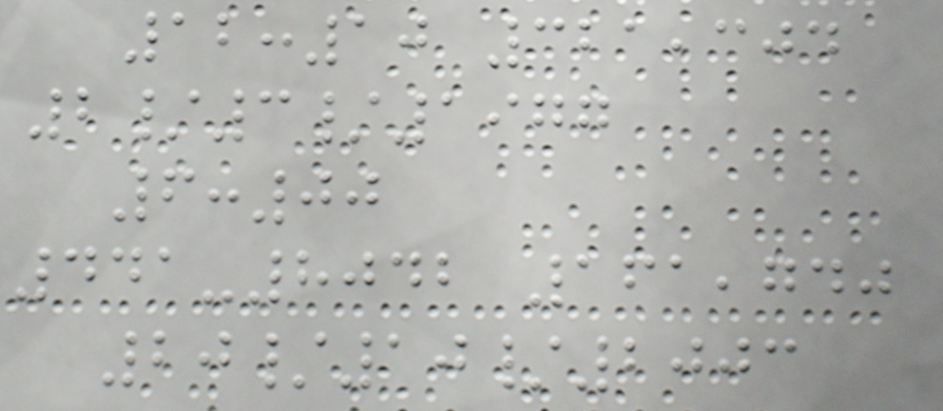12:10 321,304
2/3/1977
6:00
441-8042 161,740
20/10/2003
